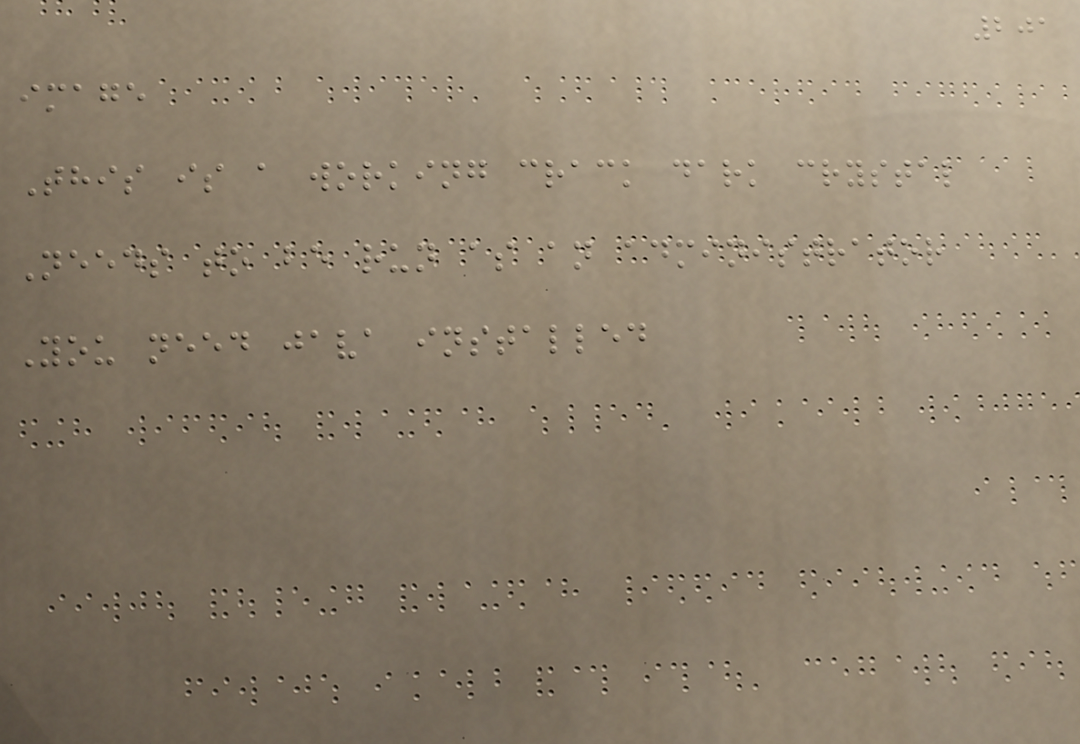201
image
This is a working crack dark crystal
Needs to be run as an administrator
You need java installed
